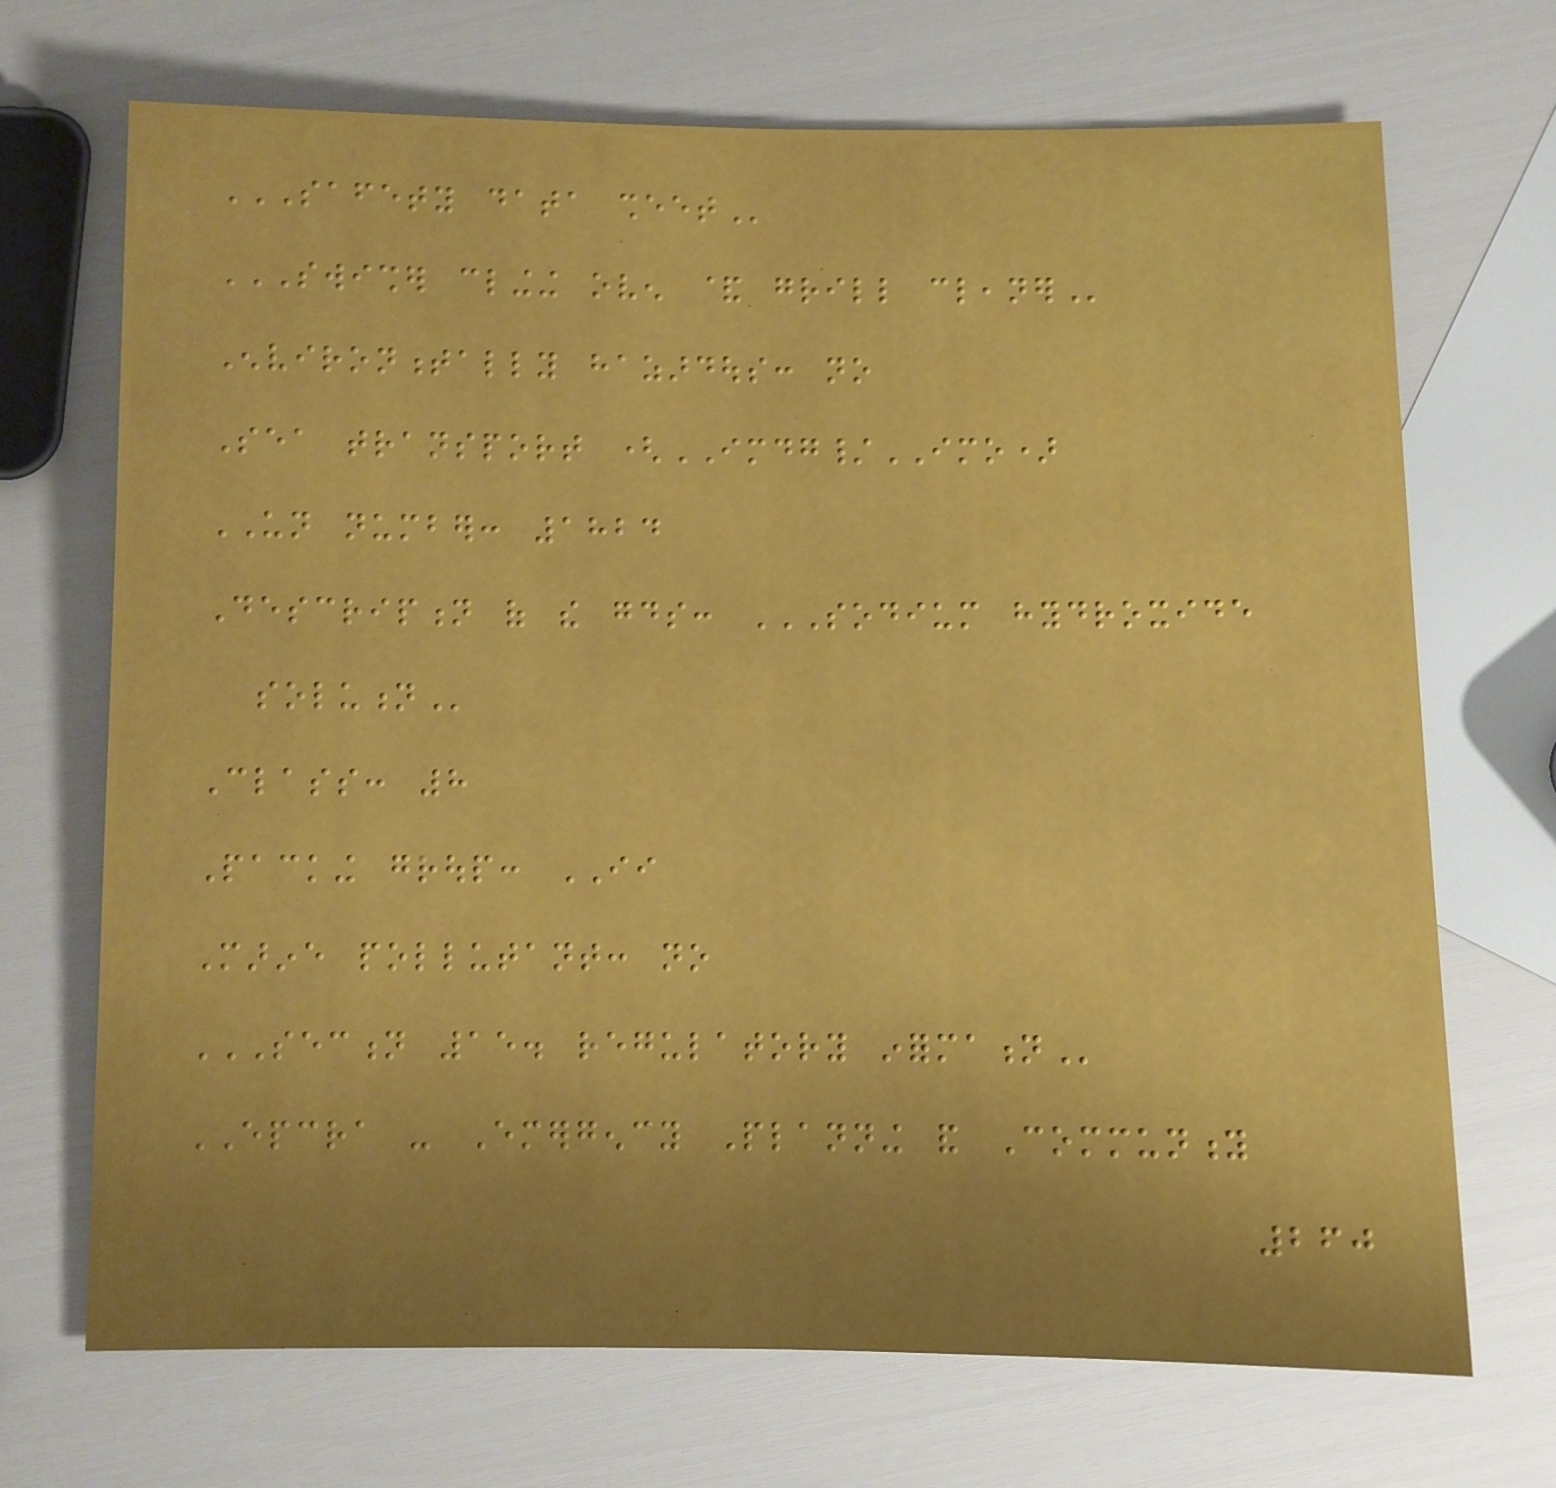SAFETY DATA SHEET
SWISHER CLINGING OVEN & GRILL CLEANER
Environmentally hazardous: no
Sea transport (IMDG/IMO)
UN number: 1824
Description of the goods: SODIUM HYDROXIDE
SOLUTION
Class: 8
Packing group: II
Marine pollutant: no
SECTION 15. REGULATORY INFORMATION
EPCRA - Emergency Planning and Community
260
